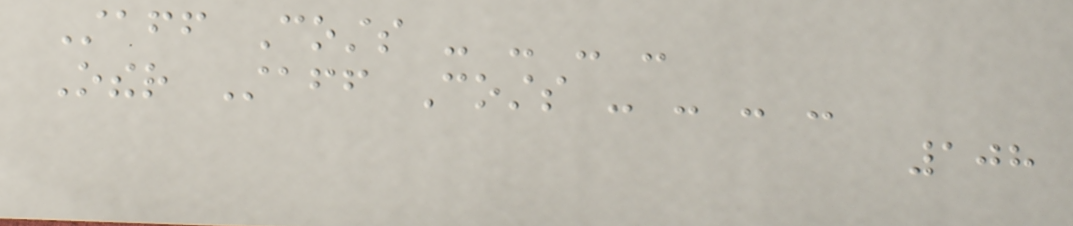Staff Costs - - - -
Other Staff Costs - - - -
108
